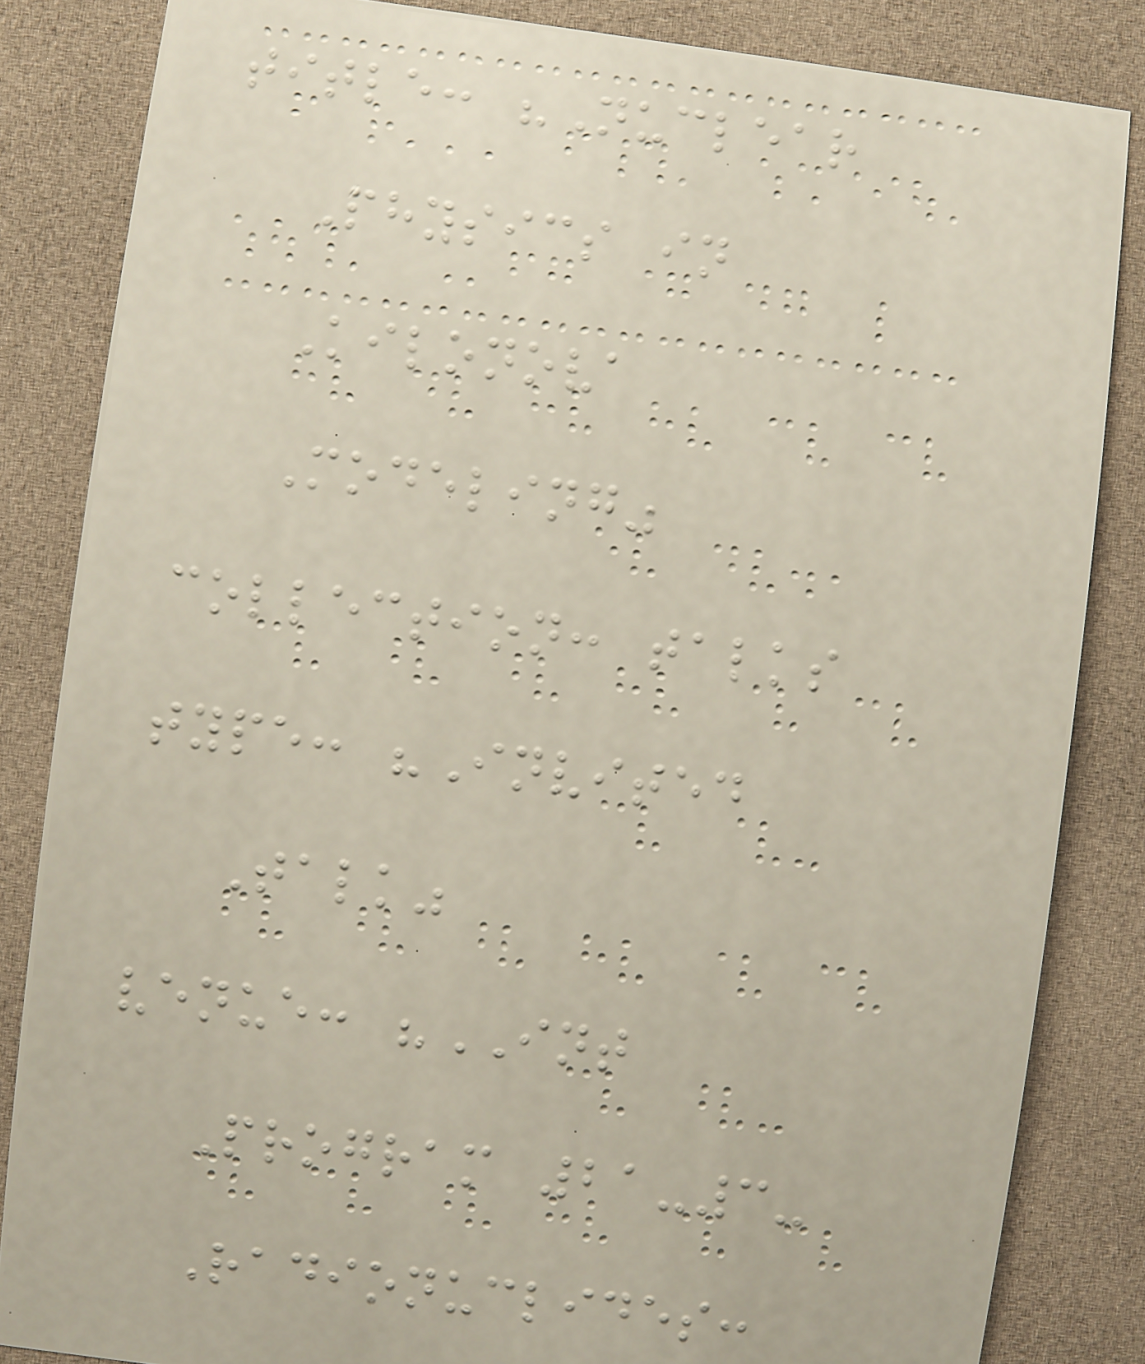title: "Nuclear
Physics in
Kilonova
Modeling"
collection: talks
type: "Invited
Talk"
venue: "INT
Program 21-3-
Radionuclides:
